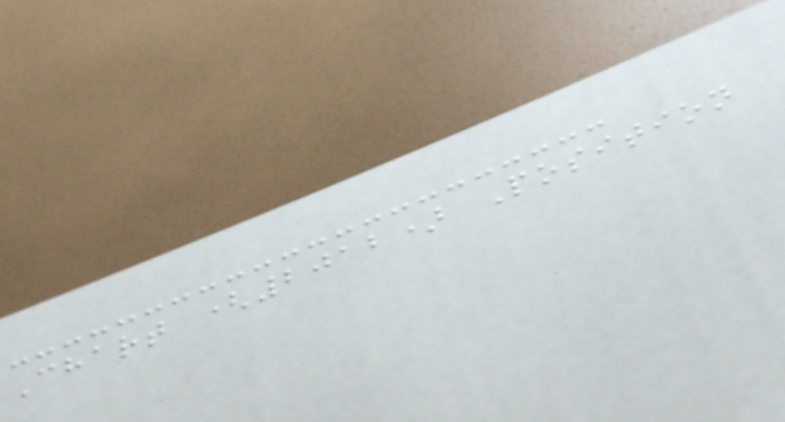Chart (2012) Position
